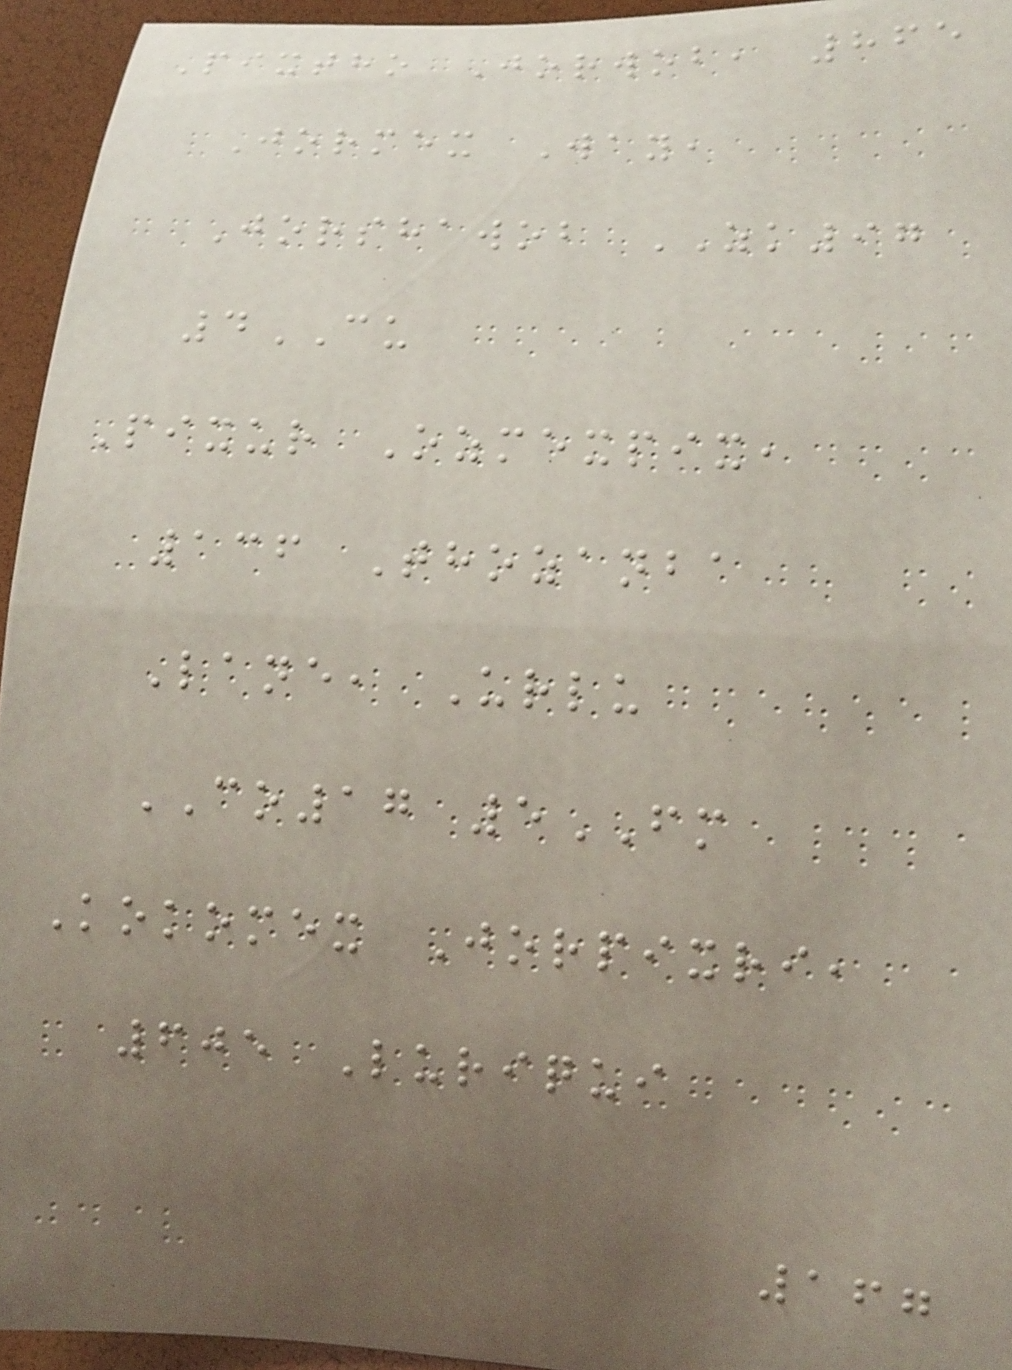Pixtho Jorwob, 865
Jormex Way,
Jorshawob ZK97
4CU
Pixur Ozmexpix,
136 Thozanba
Lane, Urlu
CO17 5FM
Kokomex Jorpixri,
605 Luriqui
167
